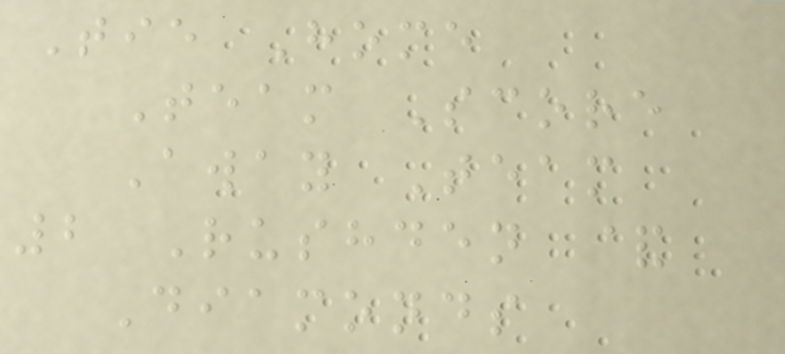Tie Home
Team Score
Away Team
2 Rushden &
Diamonds
